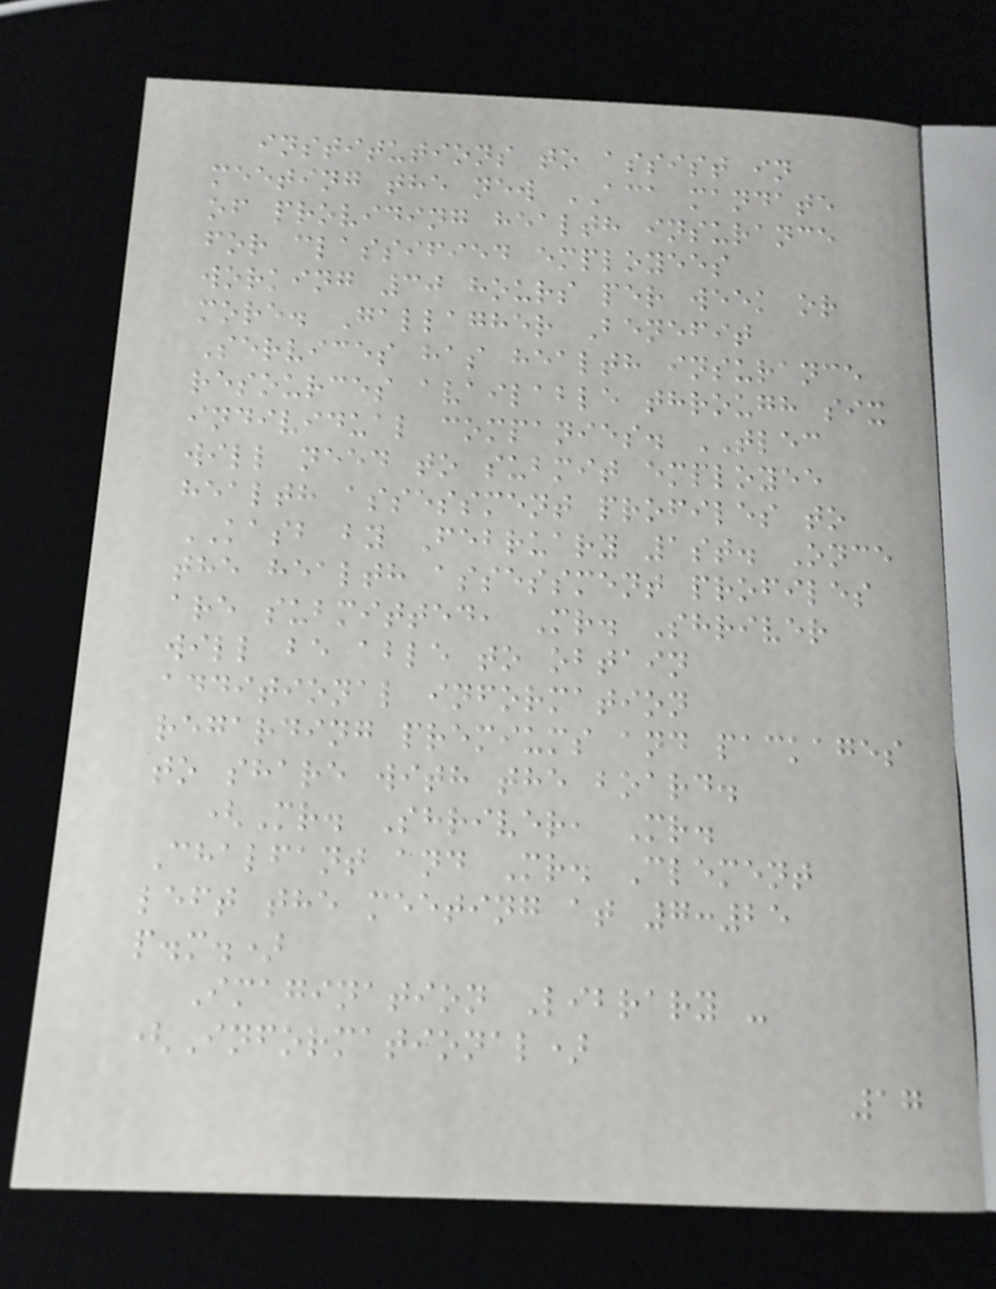institutions to assist in
meeting the new ACA mandate
of providing health insurance
for classified employees
working 30 hours per week or
more. Gallagher Benefit
Services has health insurance
resources available through six
individual companies. TLEC
will need to submit employee
health assessment profiles to
KASB by February 1st. Once
the health assessment profiles
are submitted, Mr. Shriver
will be able to obtain
additional information
regarding premiums and packages
to share with the board.
(Mr. Shriver, Mr.
Chalfant and Mr. Clement
left the meeting at 7:25
p.m.)
Imagination Library -
(Informational)
17
